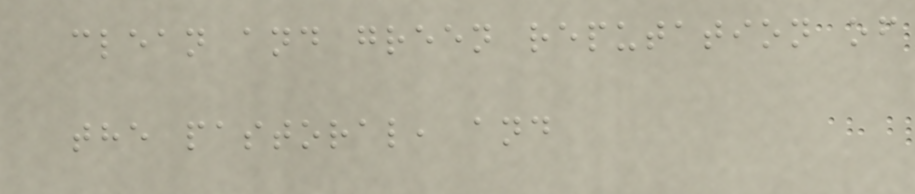clean and green reputation of
the pastoral, and
